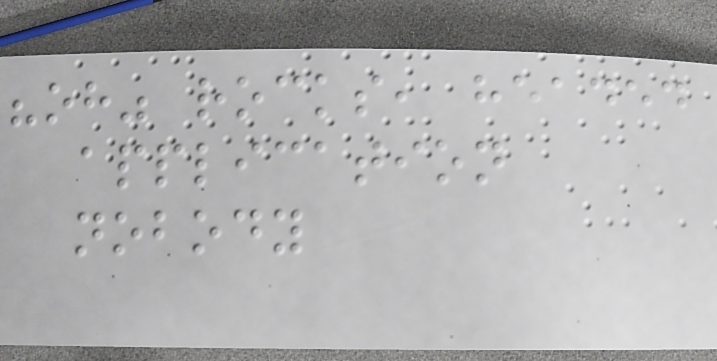"oh" rocks, headed
application
nobody
